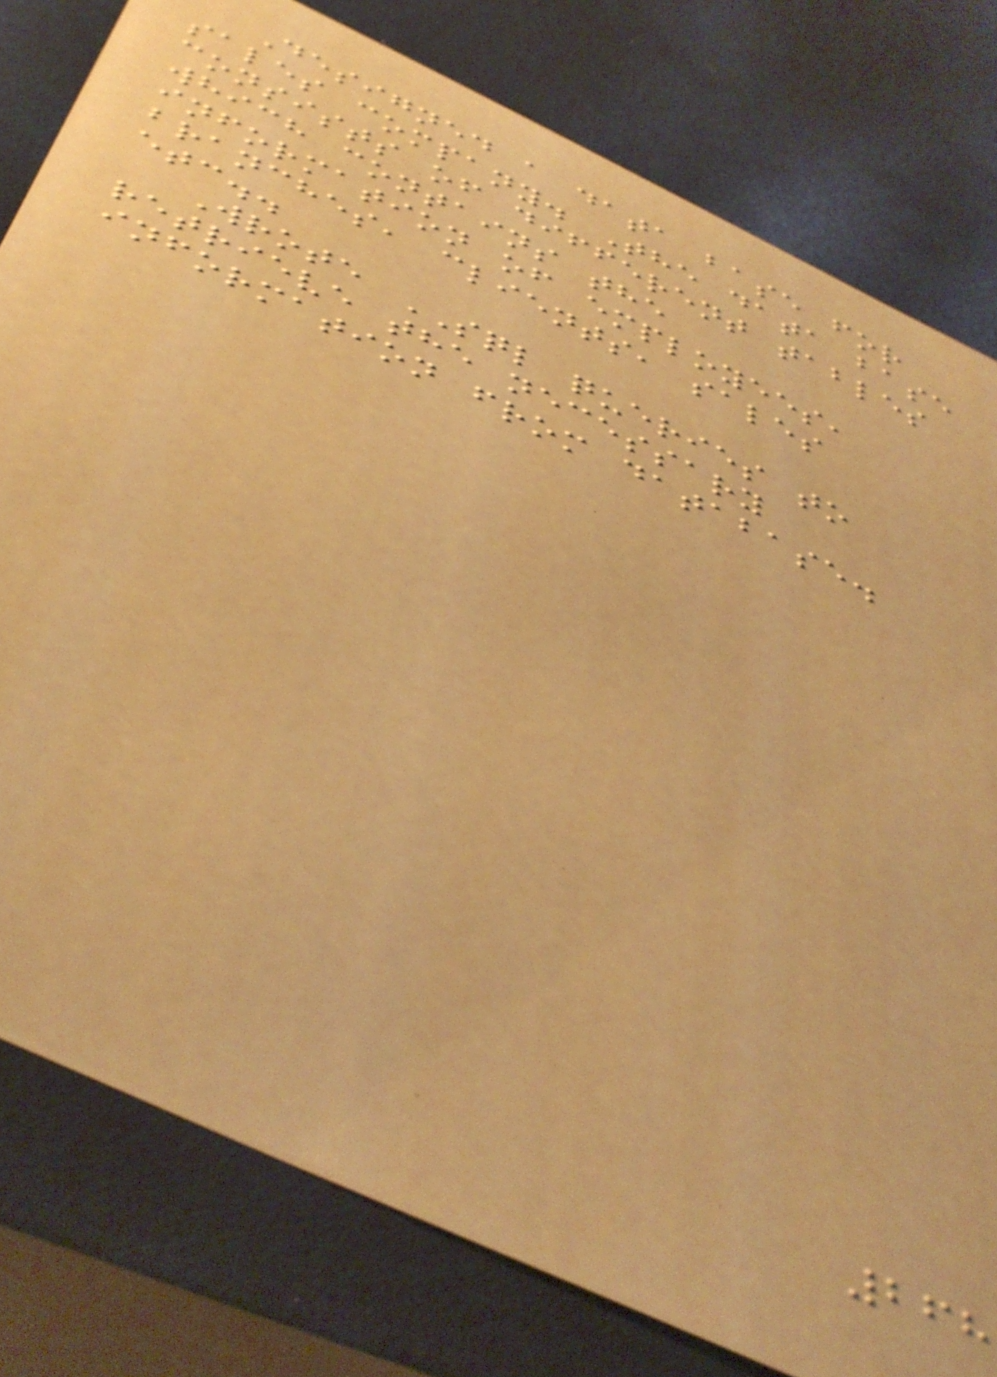Designed a data base for
sales company. The data base
consists of different tables
which contains the
information of employees,
branches, clients, sales
etc..
Wrote SQL queries to
retrieve the necessary
information from database.
268
